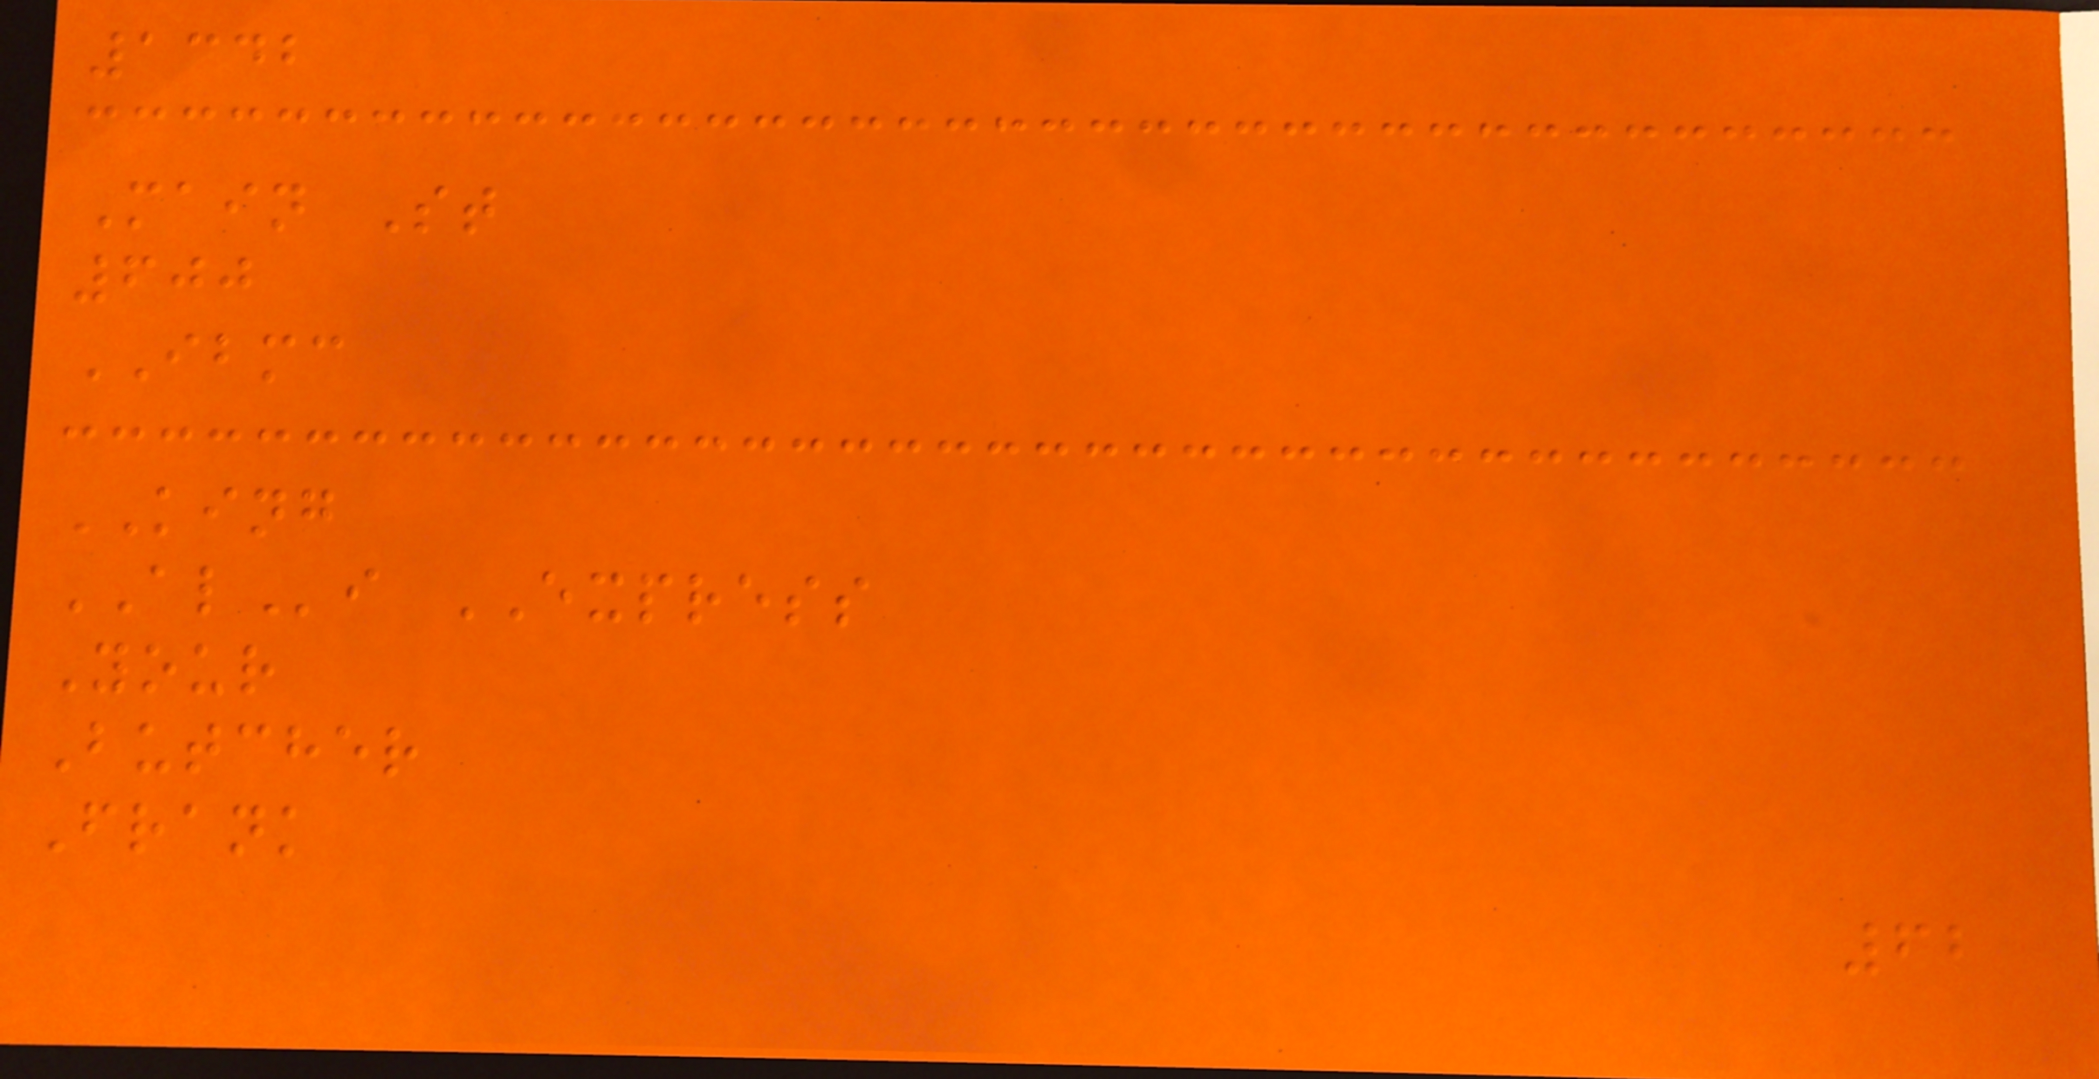1342
Main St
600
IBMC
KING
ALi EXPRESS
Your
Butcher
Frank
62
